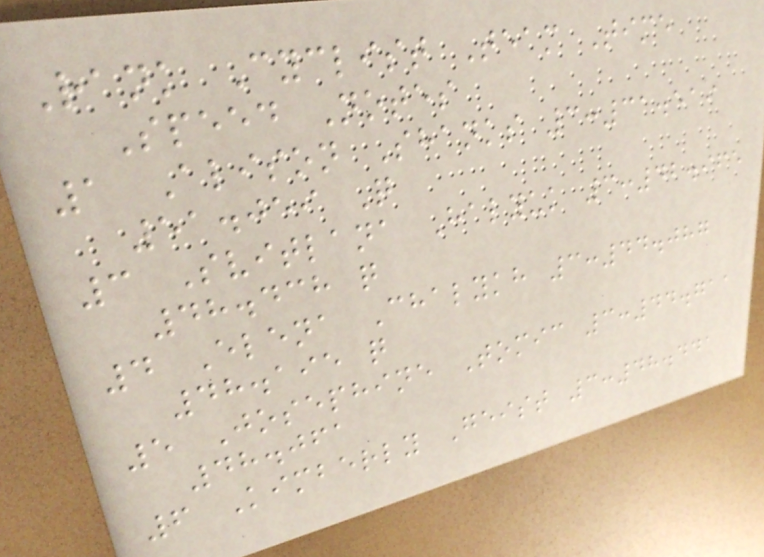Rank Cyclist Team Time
Speed Notes
1 Alison Shanks 3:31.519
51.059 Q
3 Svitlana Halyuk 3:42.965
48.438 q
4 Elena Chalykh 3:44.087
48.195 q
5 Josephine Tomic 3:44.711
48.061
6 Kimberly Geist 3:48.441
